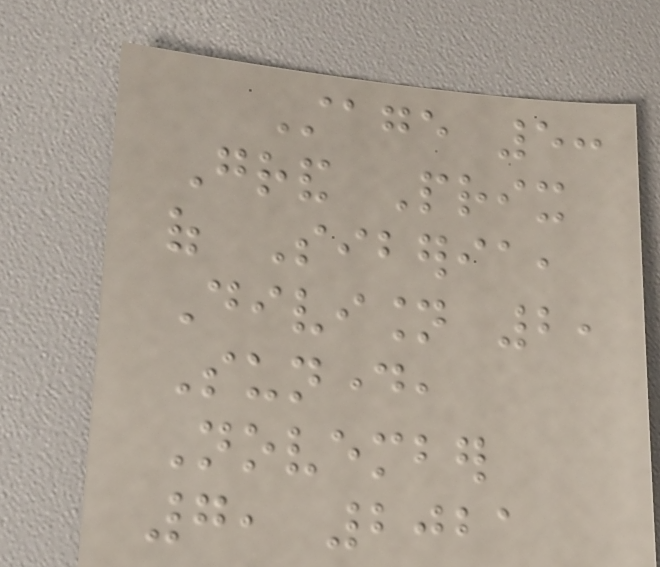Stage 5:
Grand Prix
of Siberia,
Division 2,
Sunday,
November
7, 2021
